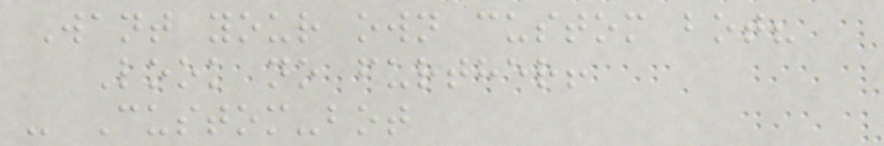Want your own custom bot?
Look no further!
- Custom-bot
